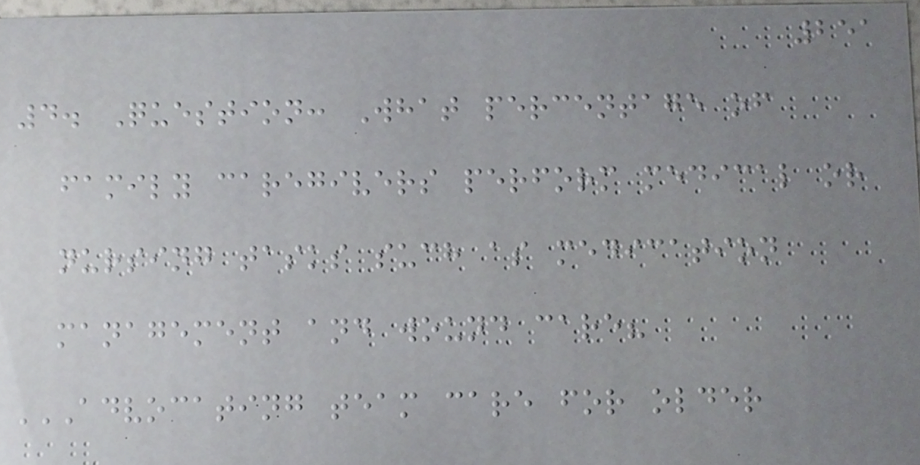251
4. Question: What percentage of
family caregivers perform medical or
nursing tasks such as medication
management and wound care?
ADVOCATING TEAM CARE FOR OLDER
